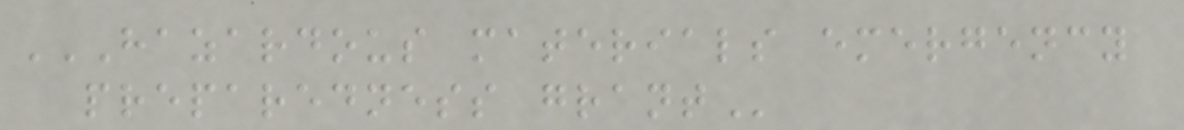HAZARDOUS MATERIALS EMERGENCY
PREPAREDNESS GRANT
